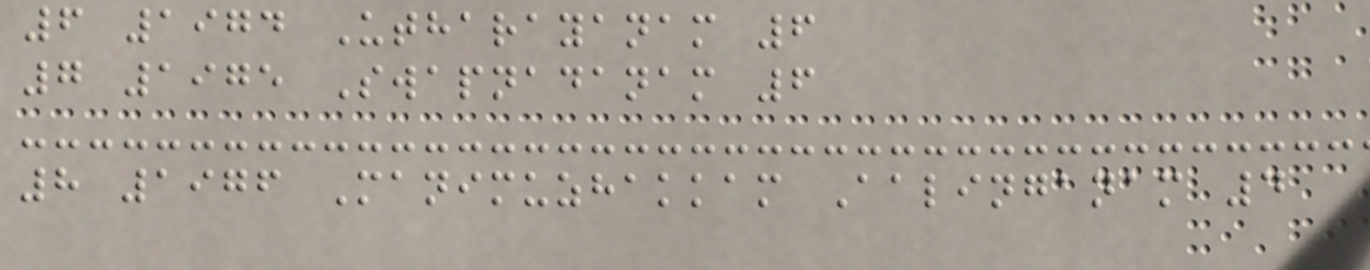6 1974 Utharayanam 6
7 1975 Swapnadanam 6
8 1976 Manimuzhakkam Aalinganam 4
